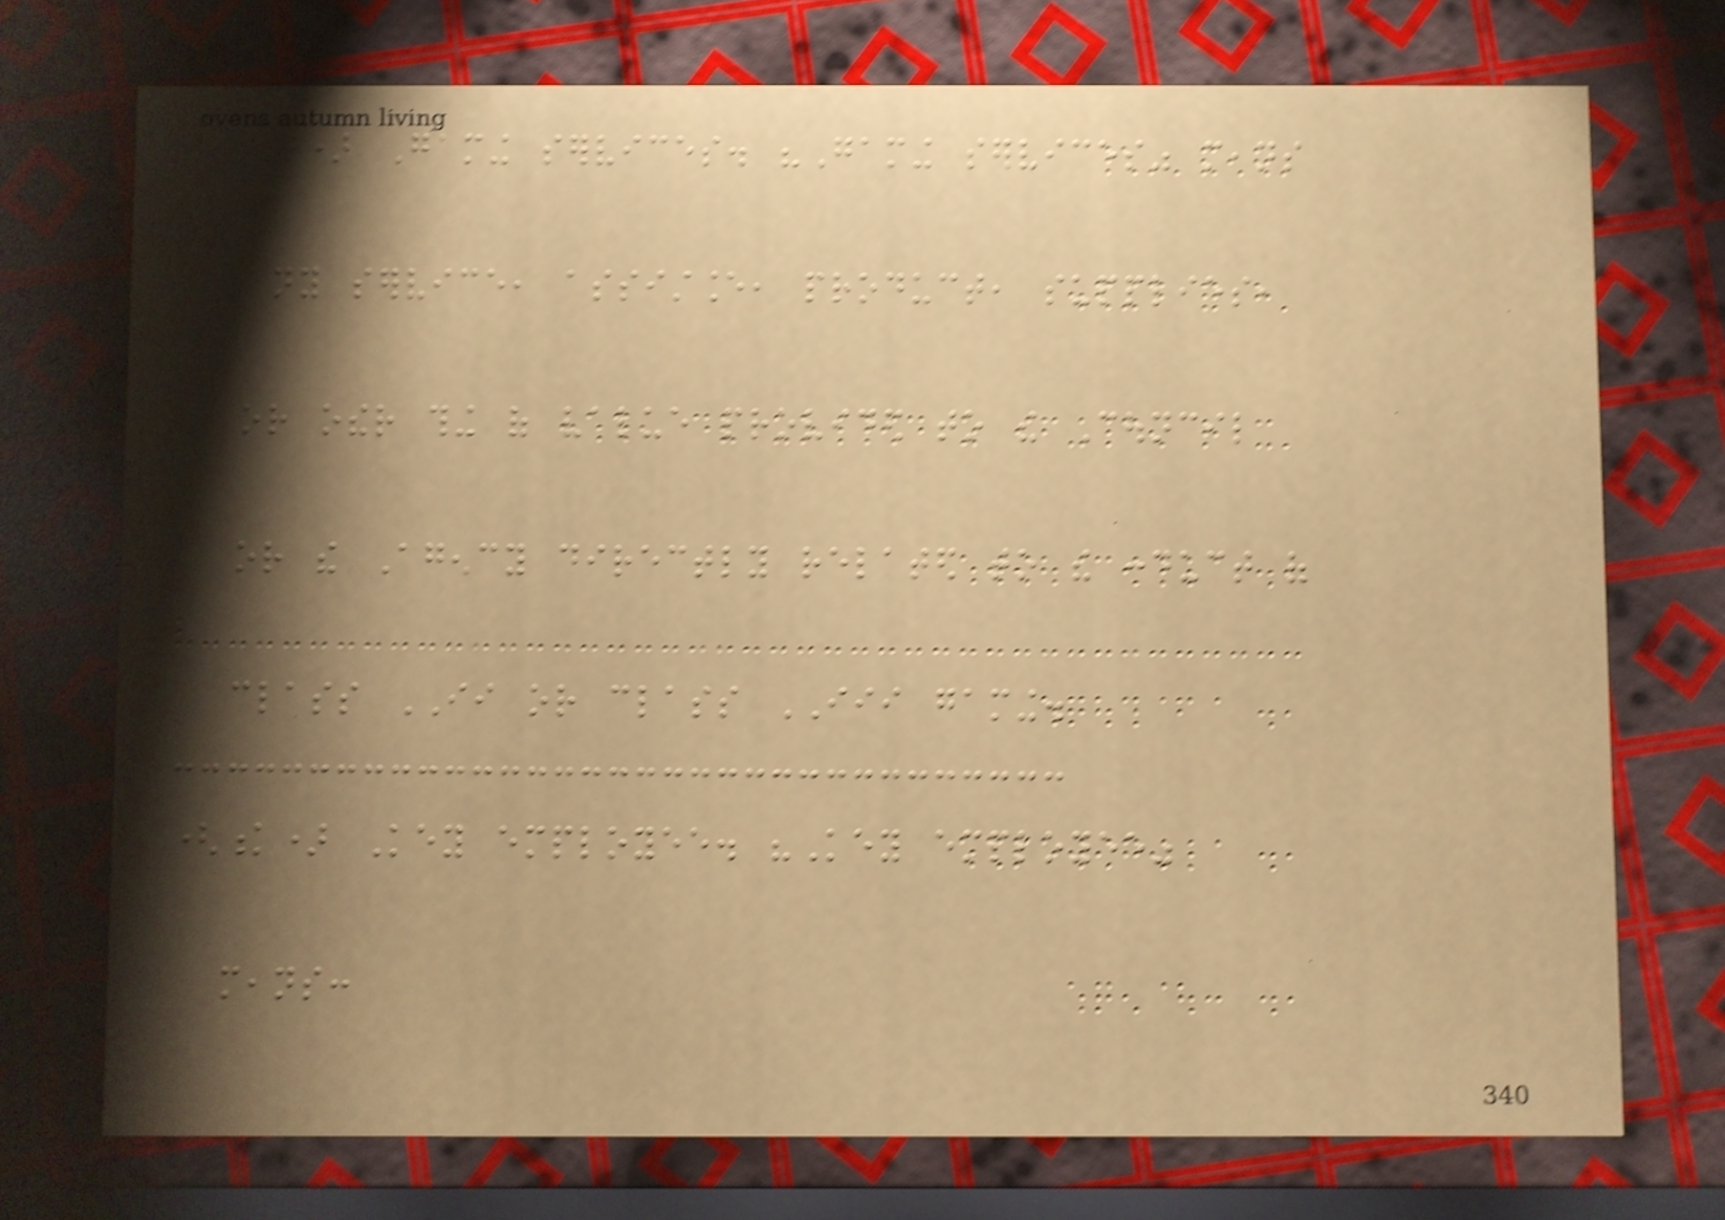(j) Gaming services. "Gaming services" means
any service, assistance, product, supplies,
or other thing of value provided to the Council
or the Agency directly related to the conduct of
class II or class III gaming.
(k) Key employee. "Key employee"
means:
